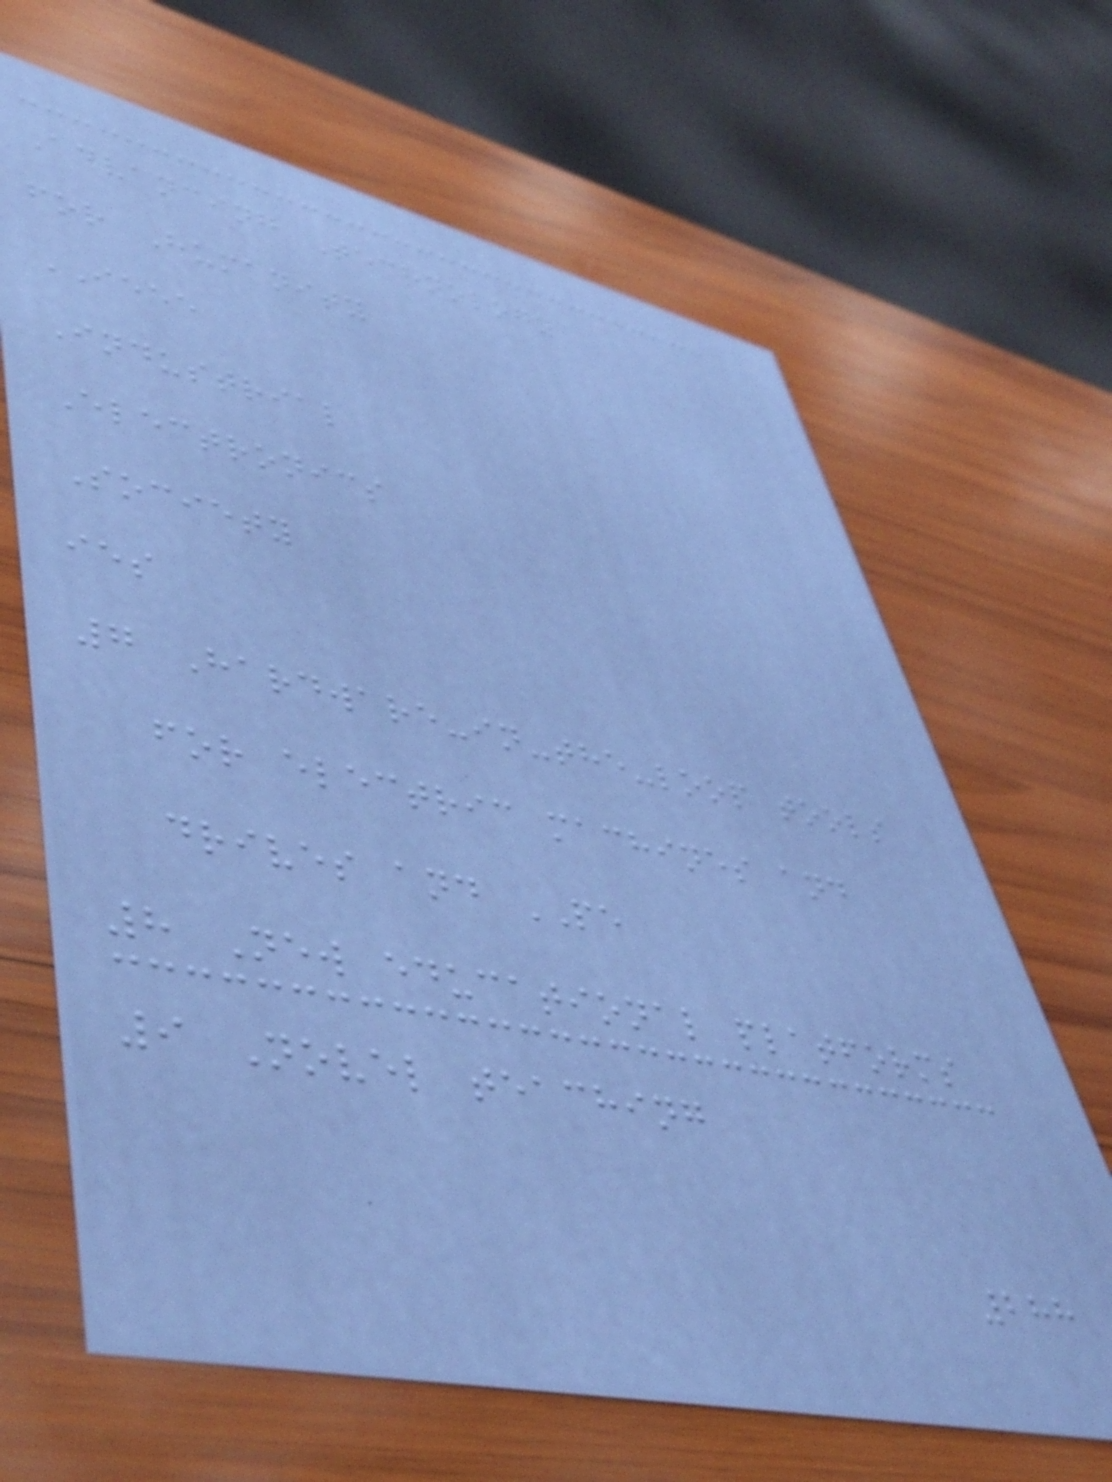Advancing Technology
for Humanity
IEEE
Industrial
Electronics
Society
ies
7 Hardware-in-the-loop tools
for electric machines and
drives and PE
8 New educational platforms
9 Novel teaching
288
